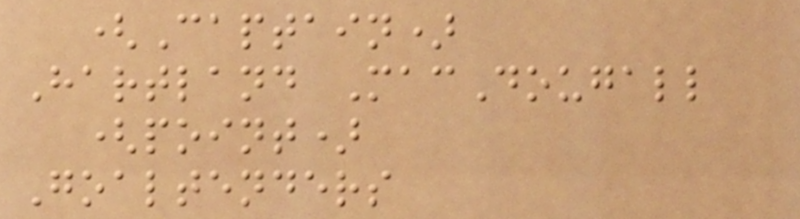(Captain)
Hartland MacDougall
(point)
Goaltenders
